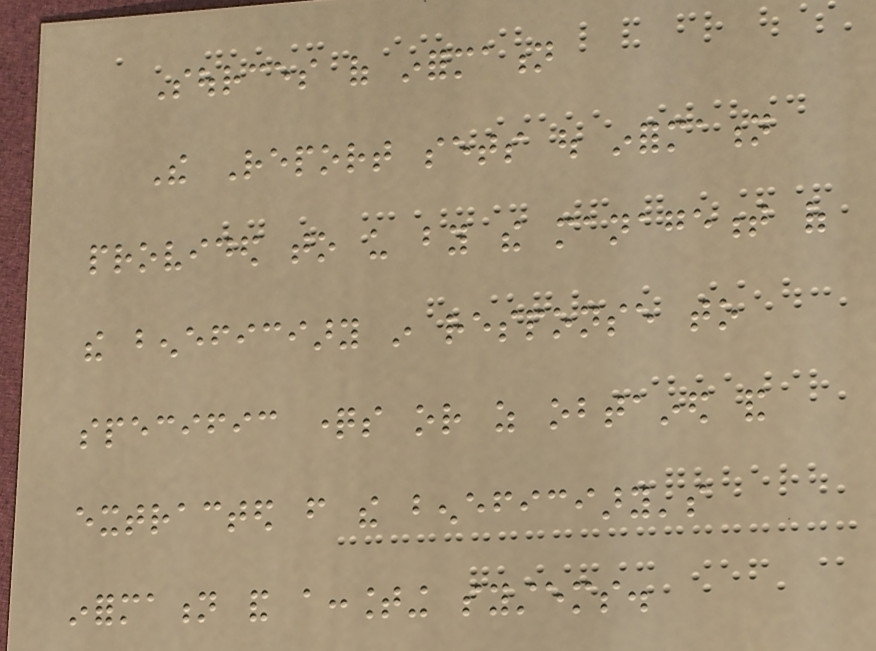Sources of information
The Report sets out information
provided to us by the management of
the beneficiary in response to
specific questions or as obtained and
extracted from the beneficiary's
information and accounting systems.
